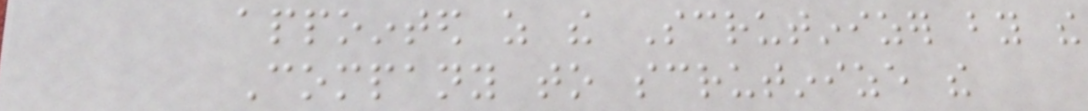appointed as the Scrutinizer by the
Company to scrutinize the
